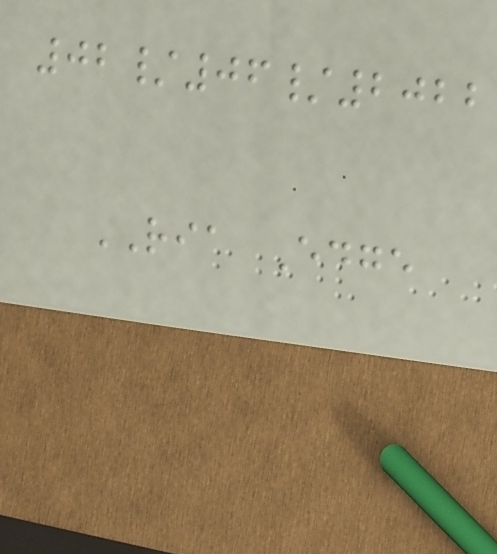02/06/2022
RIA Edge
